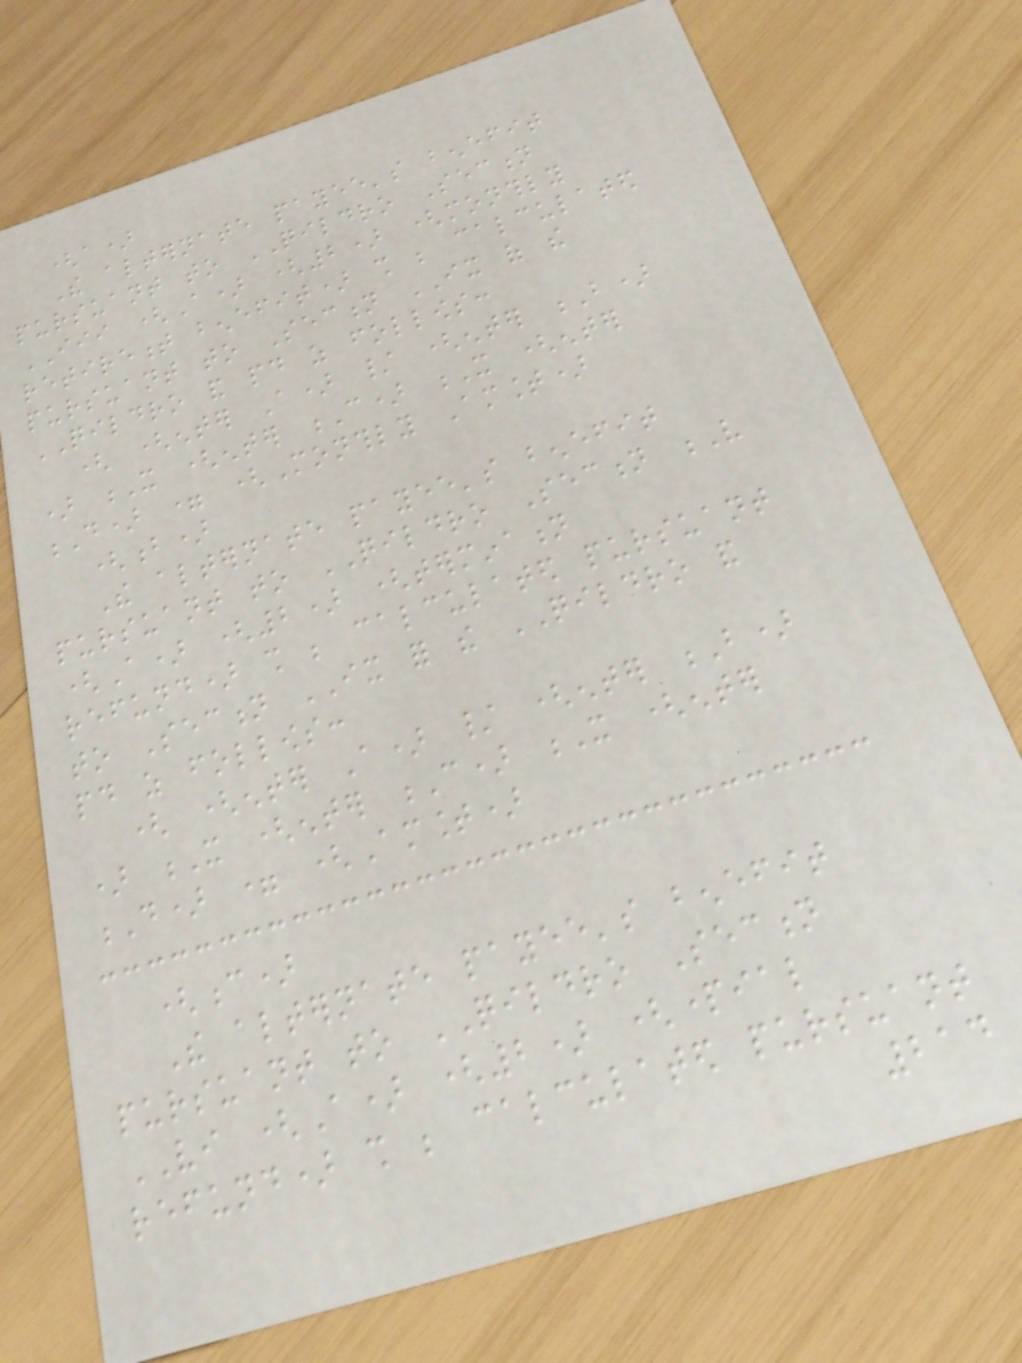(a)
The alternate payee's benefit
pursuant to QILDRO Section
III (A) (2) (monthly
retirement benefit) shall be calculated
pursuant to Section IX of the
QILDRO and paid as follows:
( (enter A) / (enter B)
) X (enter C) X (enter
D) = (Monthly Amount)
(b)
The alternate payee's benefit
pursuant to QILDRO Section V
(A) (2) (termination
refund) shall be calculated pursuant
to Section IX for the QILDRO and
paid as follows:
( (enter A) / (enter B)
) X (enter C) X (enter
D) = (Amount)
(c)
The alternate payee's benefit
pursuant to QILDRO Section
VI (A) (2) (partial
refund) shall be calculated pursuant
214
